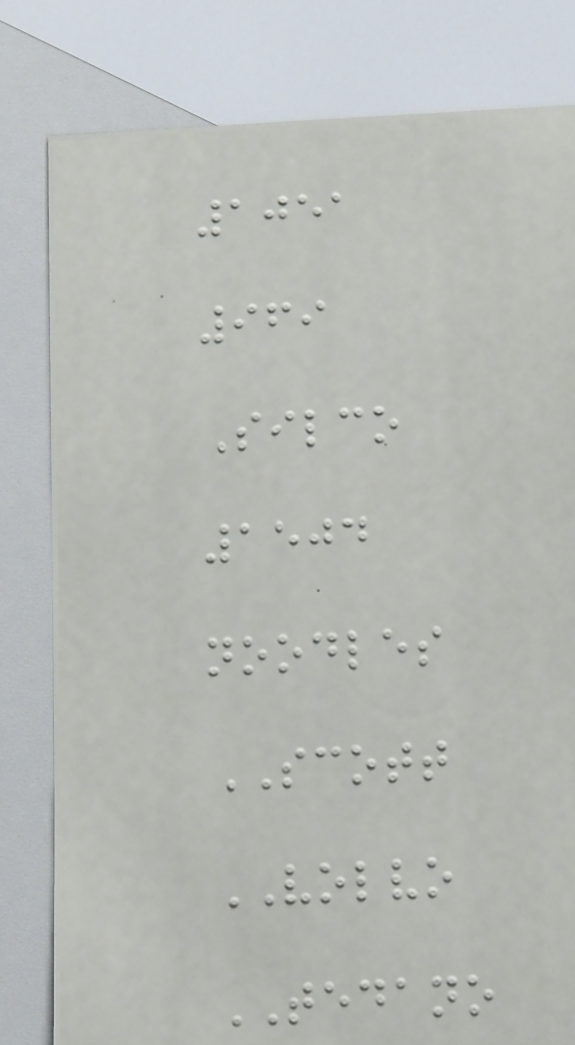1051
969
Silco
1504
noodles
SCOTT
VOLVO
TEDANO
